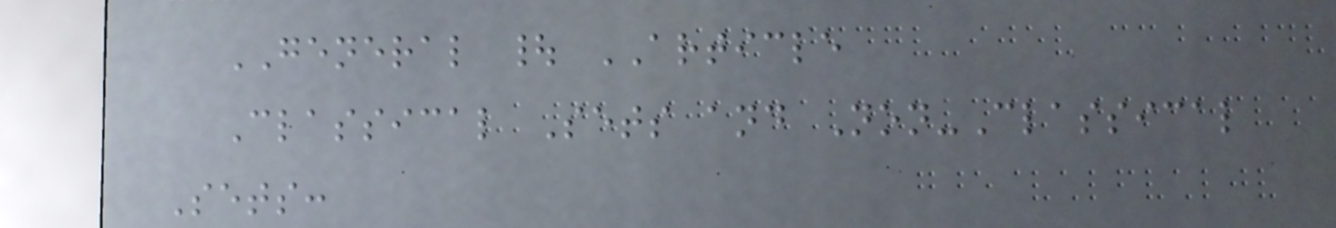GENERAL | ARTICLE
Classical Sets and Non-Classical
Sets:
